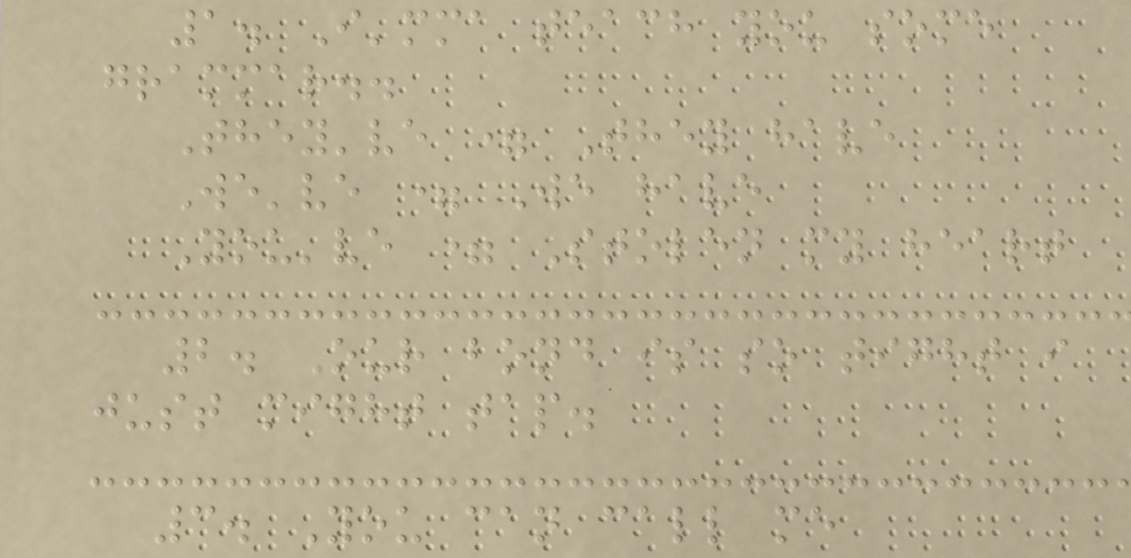1. I'mma teach you some
grammar..
They've = They have
We've = We have
You've = Stolen my heart
2. Our bond is so tight i
just might tap.
3. You can call me
